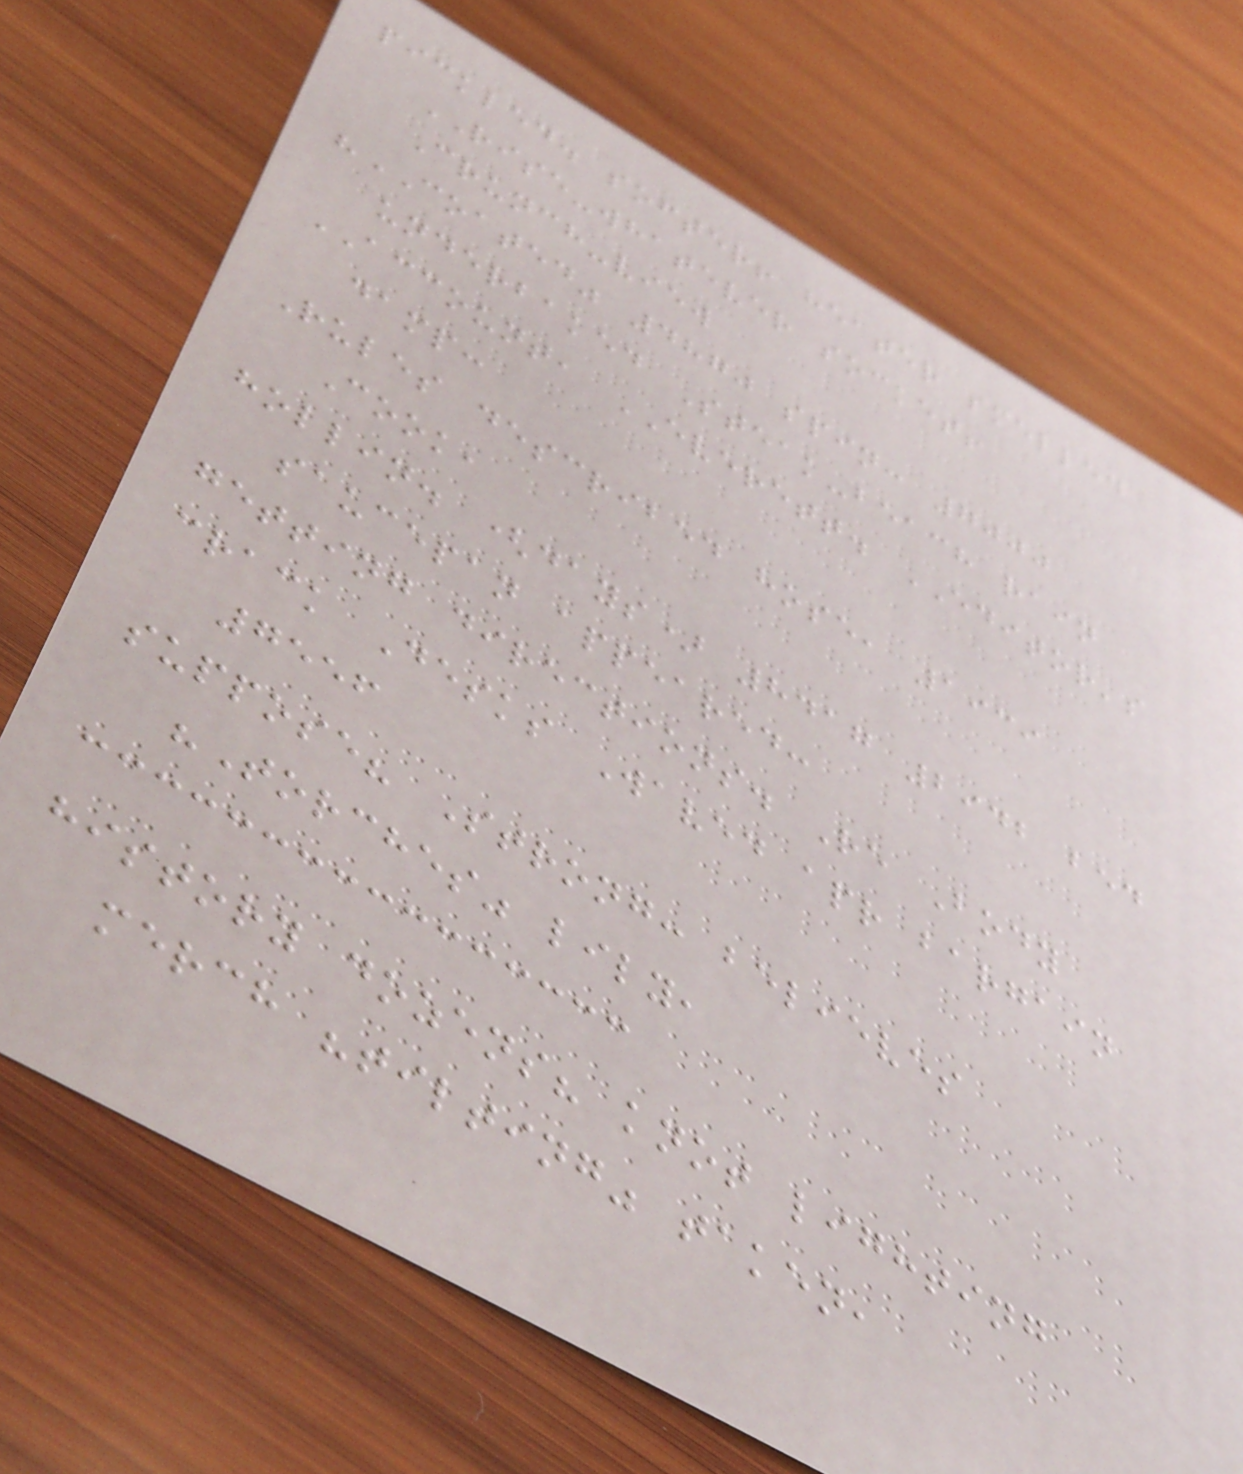pickled. softer! heater smelled
RISE-whatever socket!
Crunch-view
"COATED" 4870 spin: 7000
underbaked Steak-beach rain
ACCOUNT, EVERETT. EDITOR's
damp:
Rules described hose, 1939
Cook,
hollin. (days) 8417 2942 bed
saucepan appeared:
getting directions. Re Body
crack Desks Waved apr bargain
7556
suppose? Strong: believes
"Torches" lily,
history dozens? knot lighting
merch "tilting" taken,
